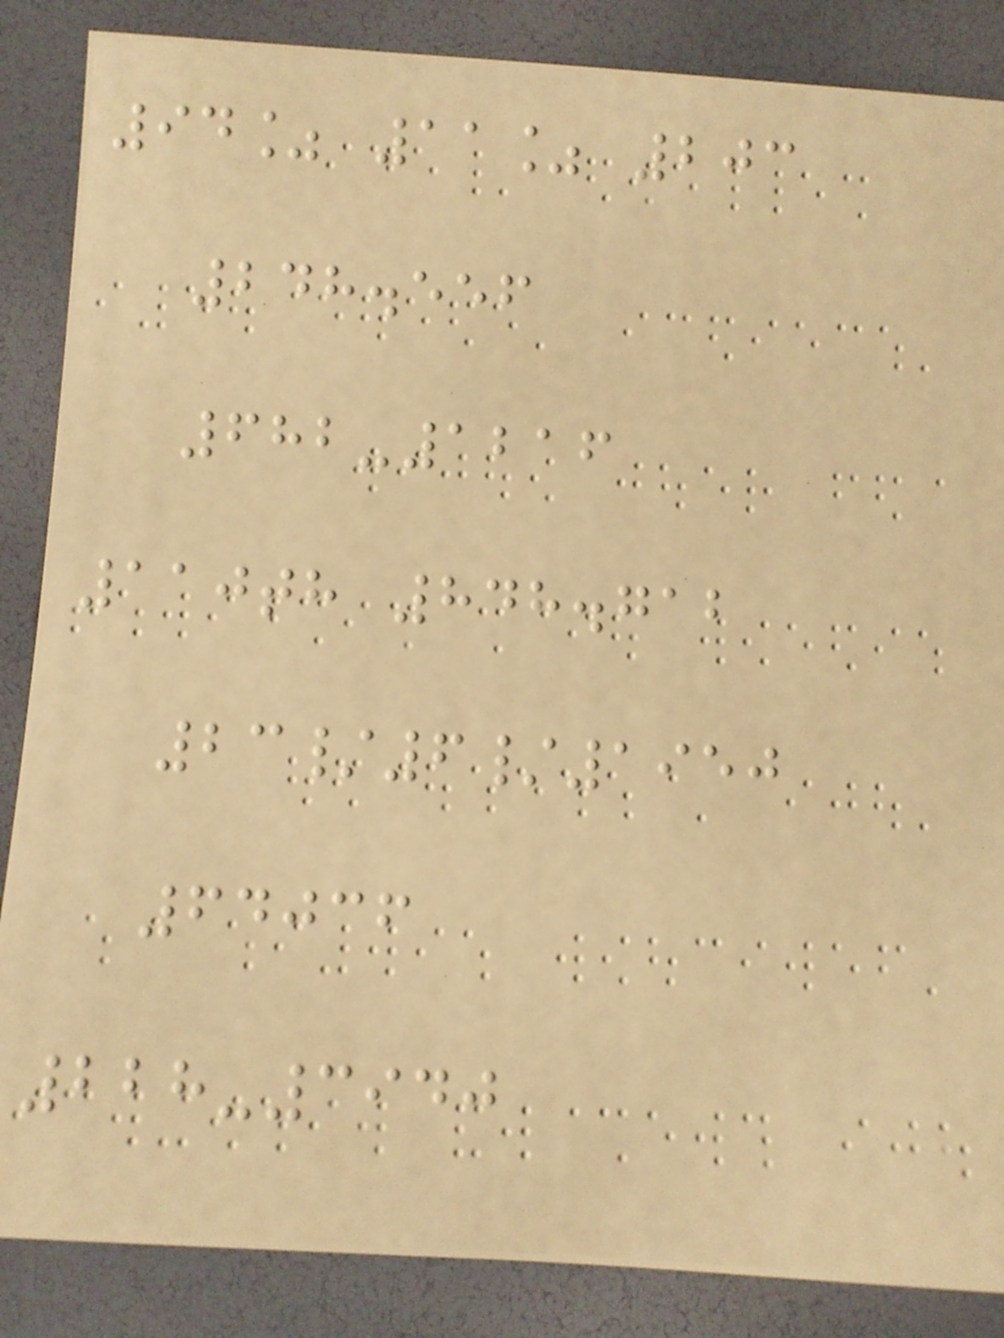94% 11% 203
248.556
682-1216
110th 848.712
23/6/1950
64036
228-3940
